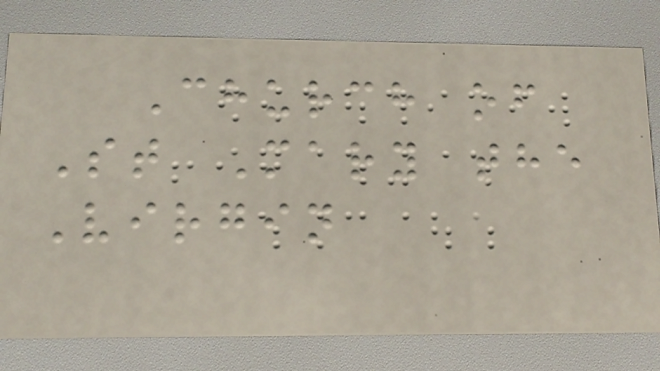Church of
St Mary the
Virgin
